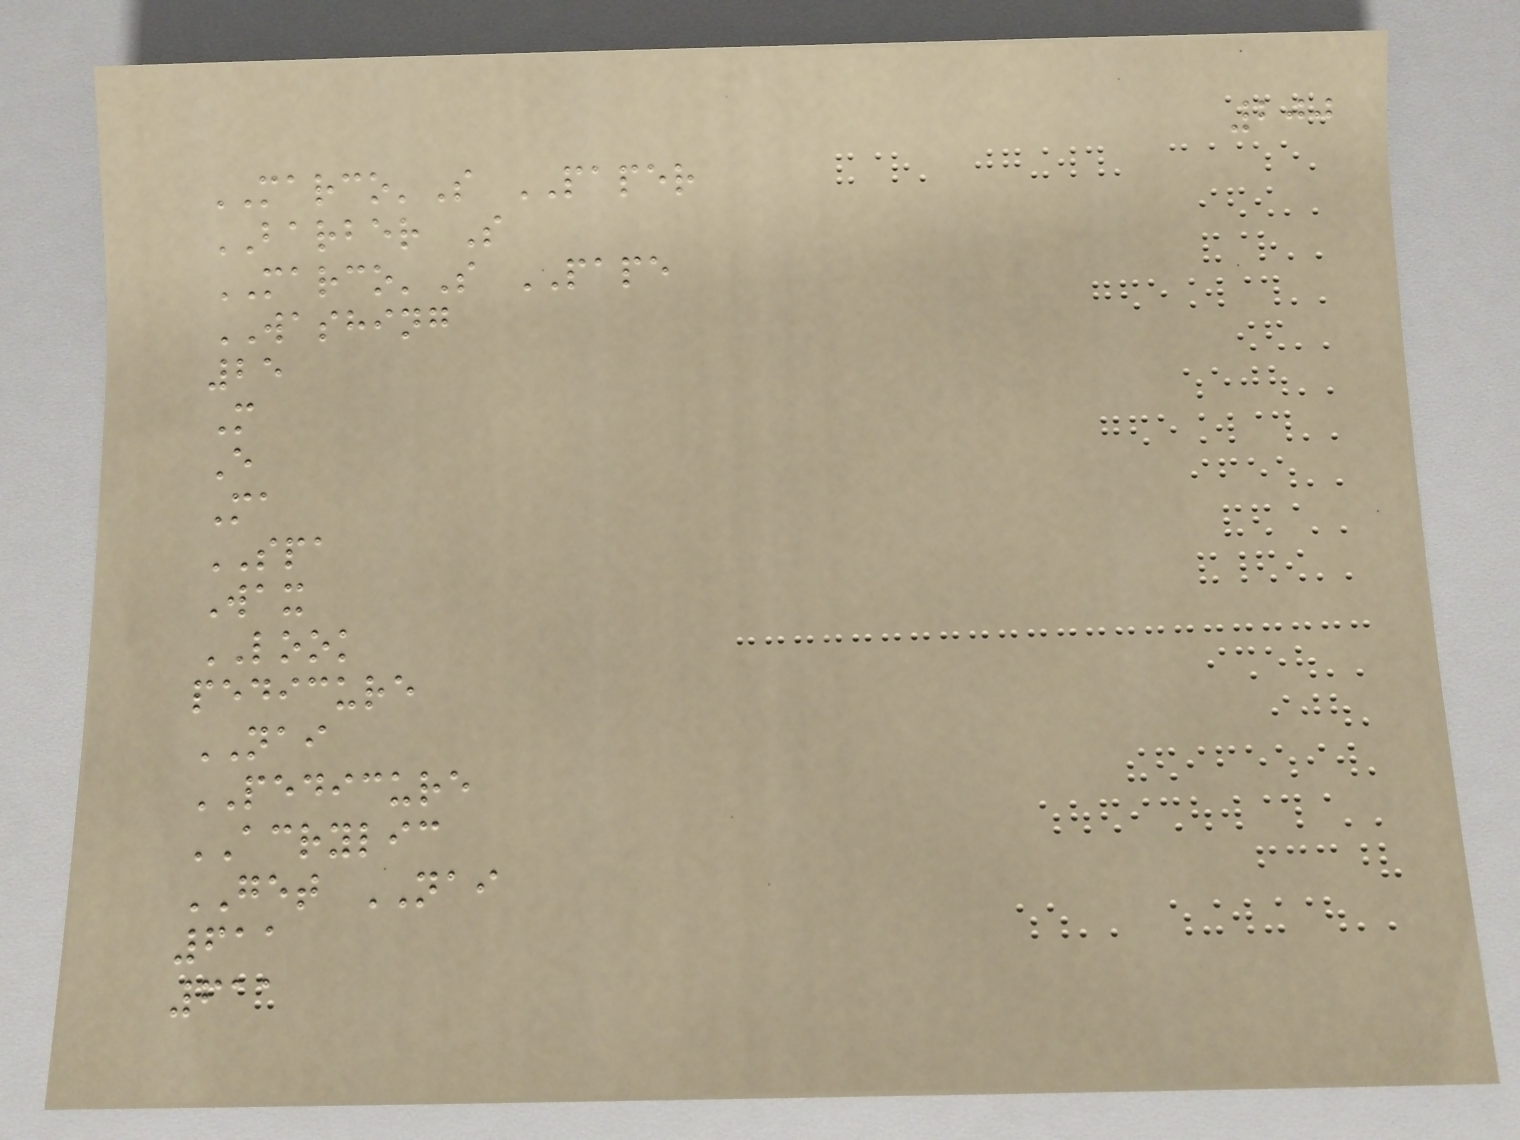200
MARCO'S PAPER
BARBER S
MARCO'S PAPE
WASHING
25
M
E
Ma
SPA
Wax
LOOK
pedicure
NAI
PEDICURE
ACRYLIC
GET NAI
611
611
